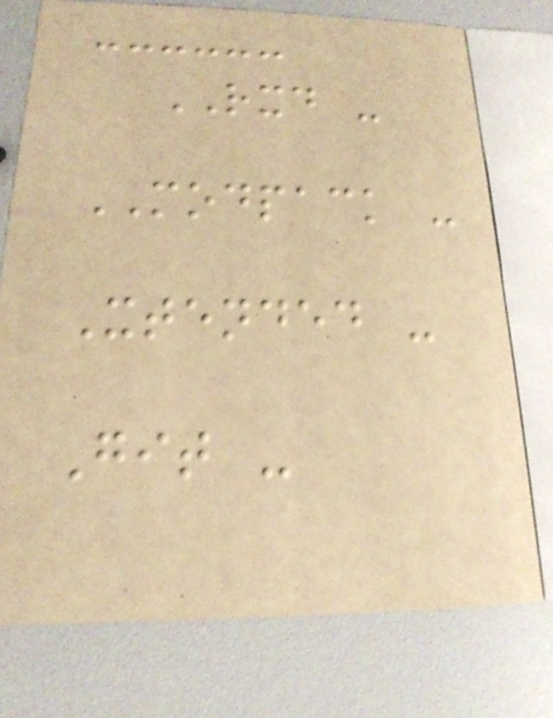RXD -
MODPACK -
Xtended -
Git -
